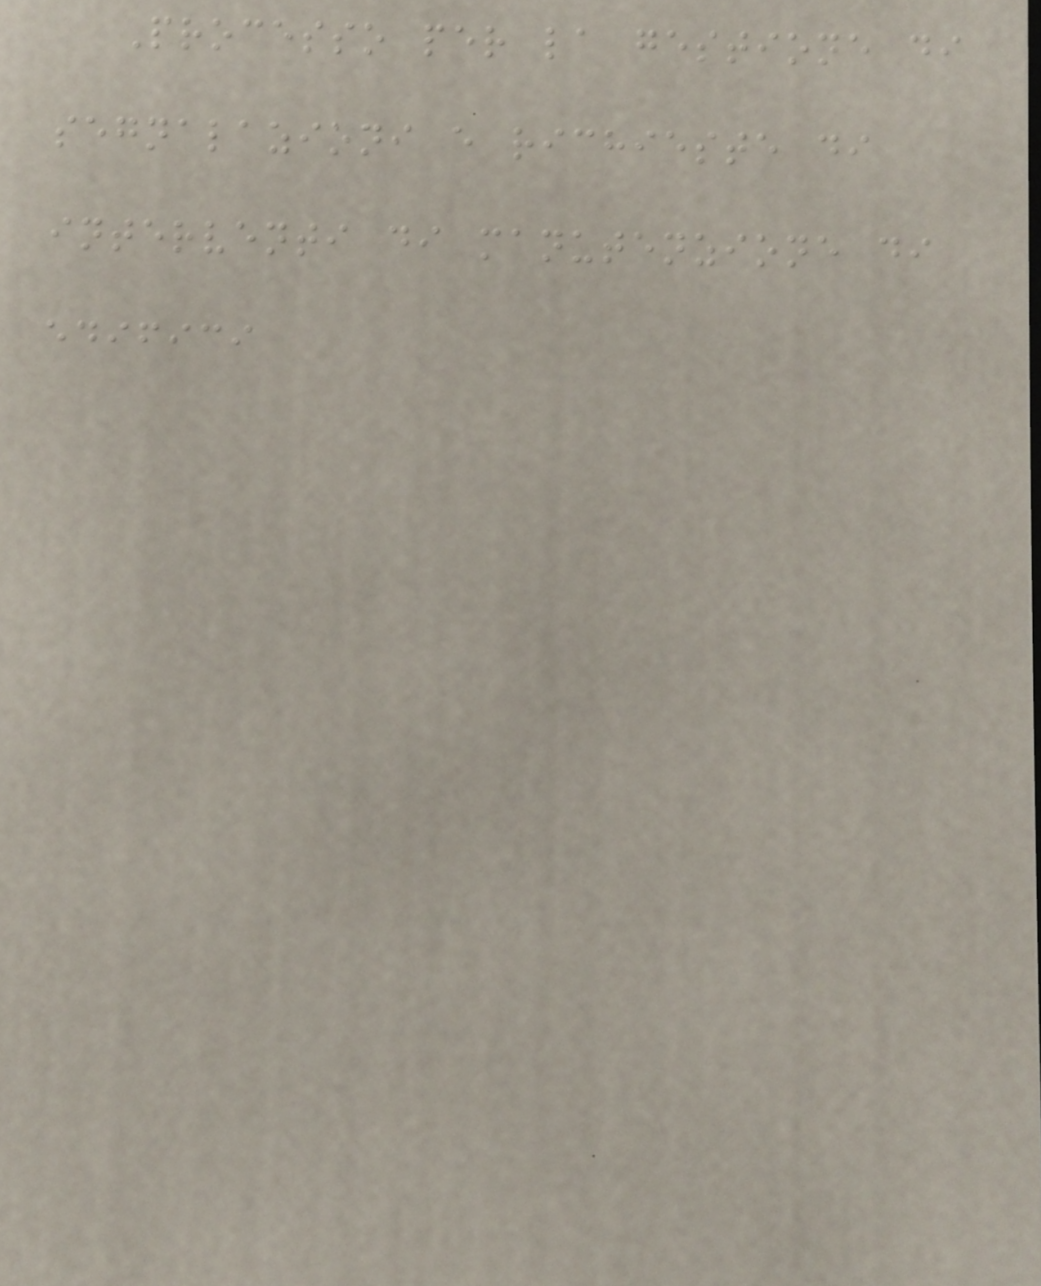Processo per la gestione di
segnalazioni e richieste di
interventi di manutenzione di
edifici
